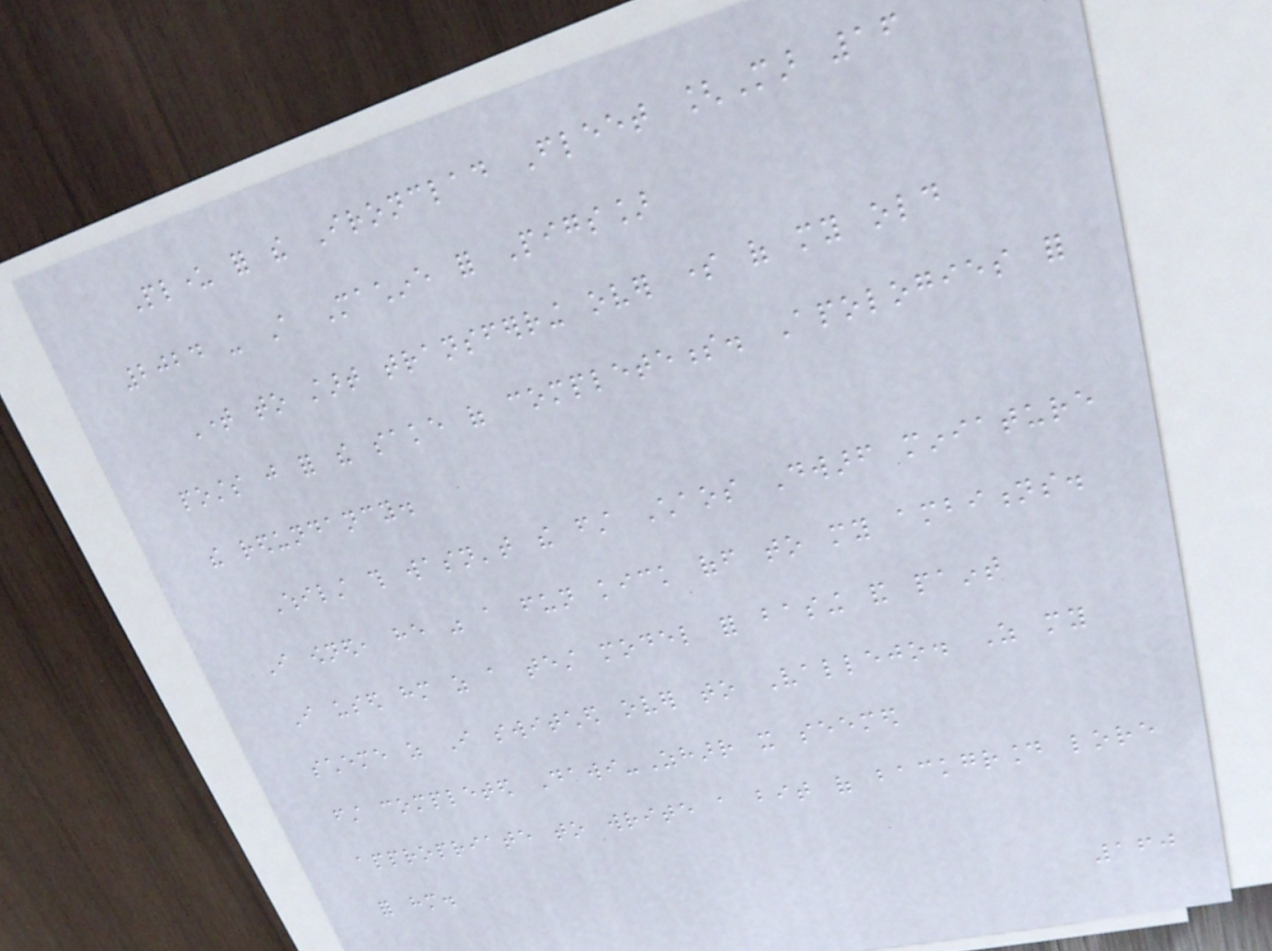Plunder for the Ironclad Fleet [Mar 16
2024 - A Machine for Pigs]
Time to start transferring over some of my old
posts just for the sake of completeness. Apologies for
the redundancy.
Whilst this wasn't the first Chaos Dwarf miniature
I owned, he was a fun kick off to my ambitions.
I used him as a test model for basing and paint
scheme as I switched over to Vallejo. As my
first completed Dawi-Zharr it seemed
appropriate to write a bit of background lore
for him.
160
